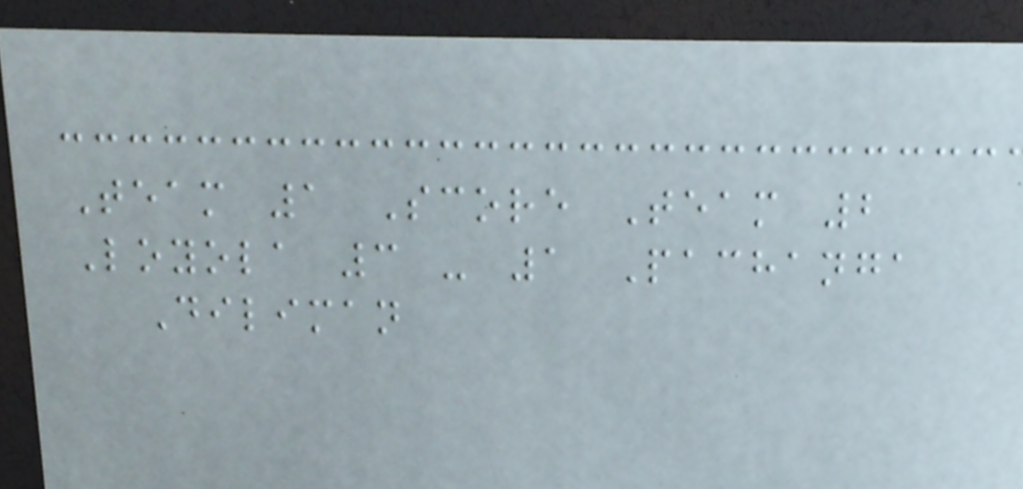Team 1 Score Team 2
Loyola 3 - 1 Pachanga
Diliman
